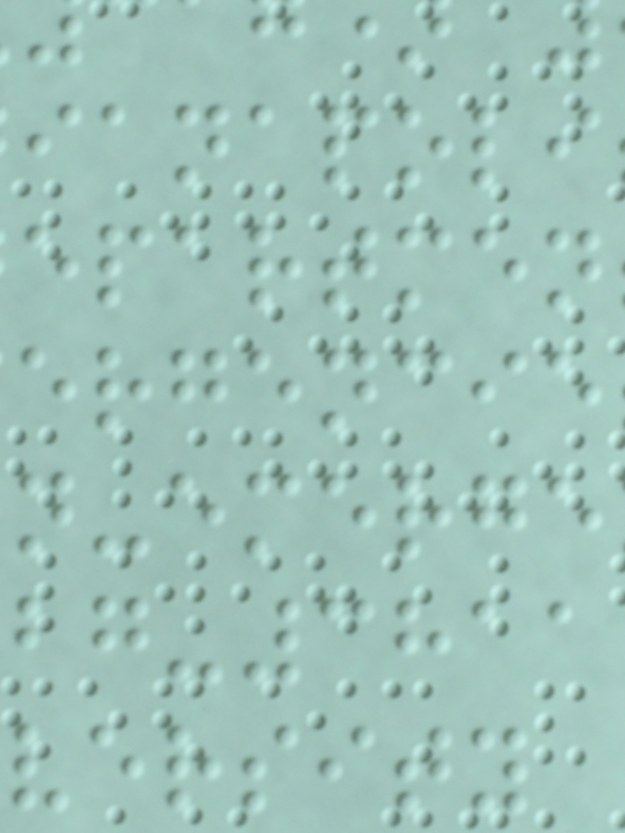-3811
versity
